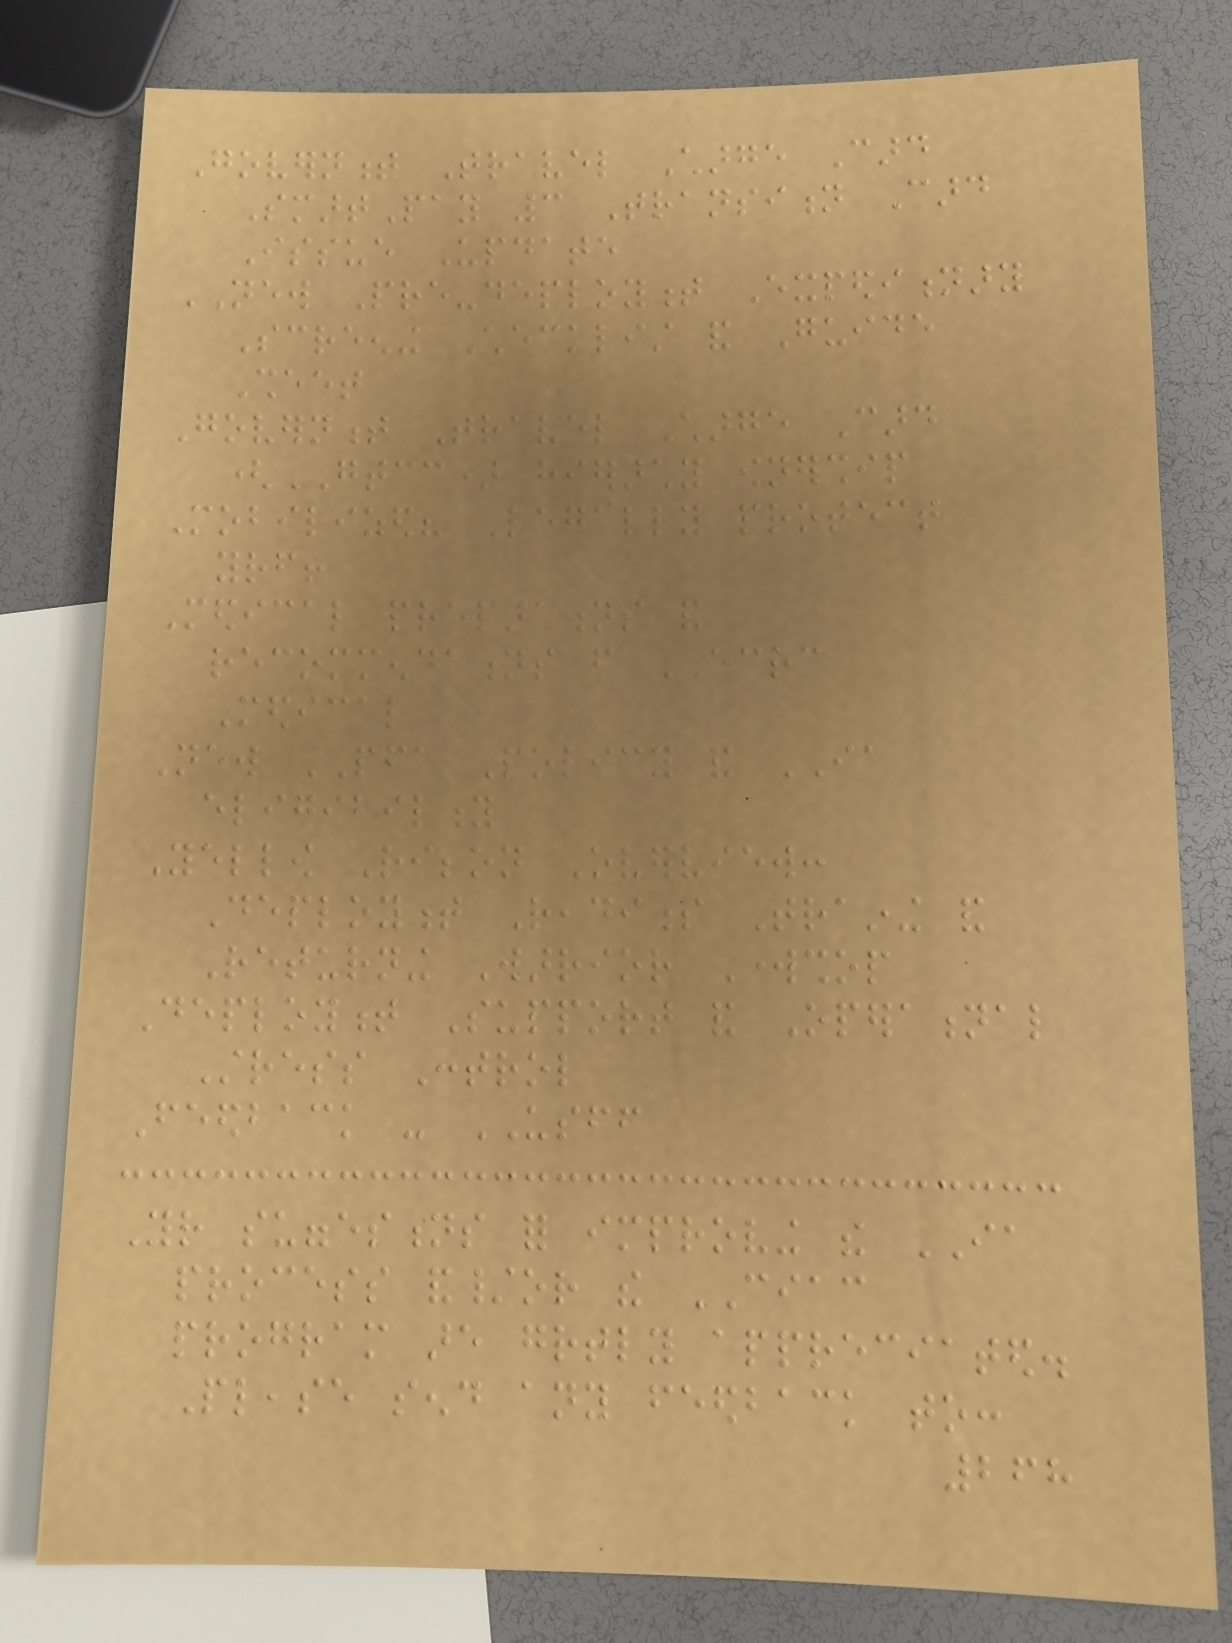Government Travel Charge Card
SmartPay 3 Transition Card
Issue Update
NEW Pre-deployment Expeditionary
Screening Checklist and Guide
Sheet
Government Travel Charge Card
(GTCC) hierarchy ownership
Mobilized? Legally protect
yourself!
Medical preparations and
recommendations from ECRC
Medical
New PFA Policy and IA
eligibility
Yellow Ribbon Overview:
Deployment Readiness Training and
Returning Warrior Workshop
Deployment Support and Operational
Stress Control
Feedback - USFF
Your suggestions for improving the IA
process and/or the CIAC
program are greatly appreciated.
Please send any feedback to:
268
